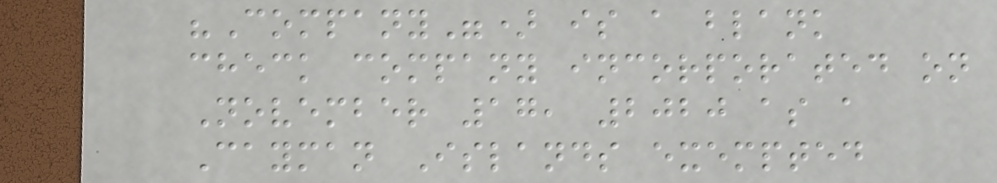"Company") is a blank
check company incorporated on
November 17, 2020 as a
Cayman Islands exempted
